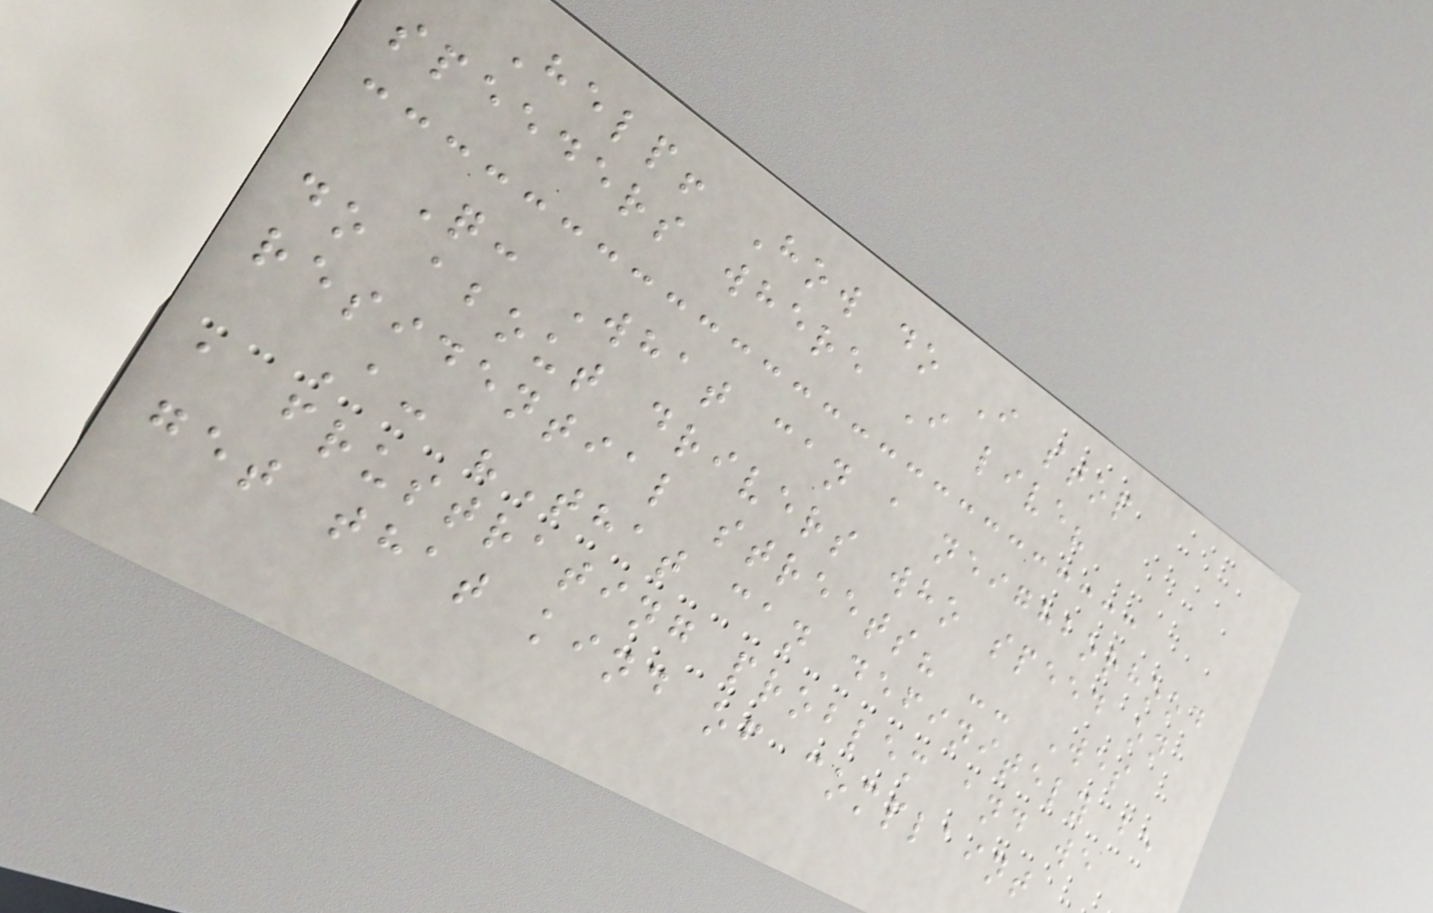Help! How do I stop
speeders where I live?
Q: What can a neighborhood
do about drivers who speed on
residential streets? -- Wes
A: "That can definitely be
a frustrating problem and we
get that kind of complaint
